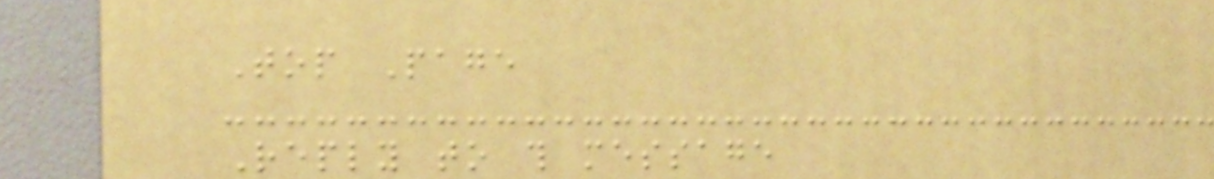Top Page
Reply to this message
